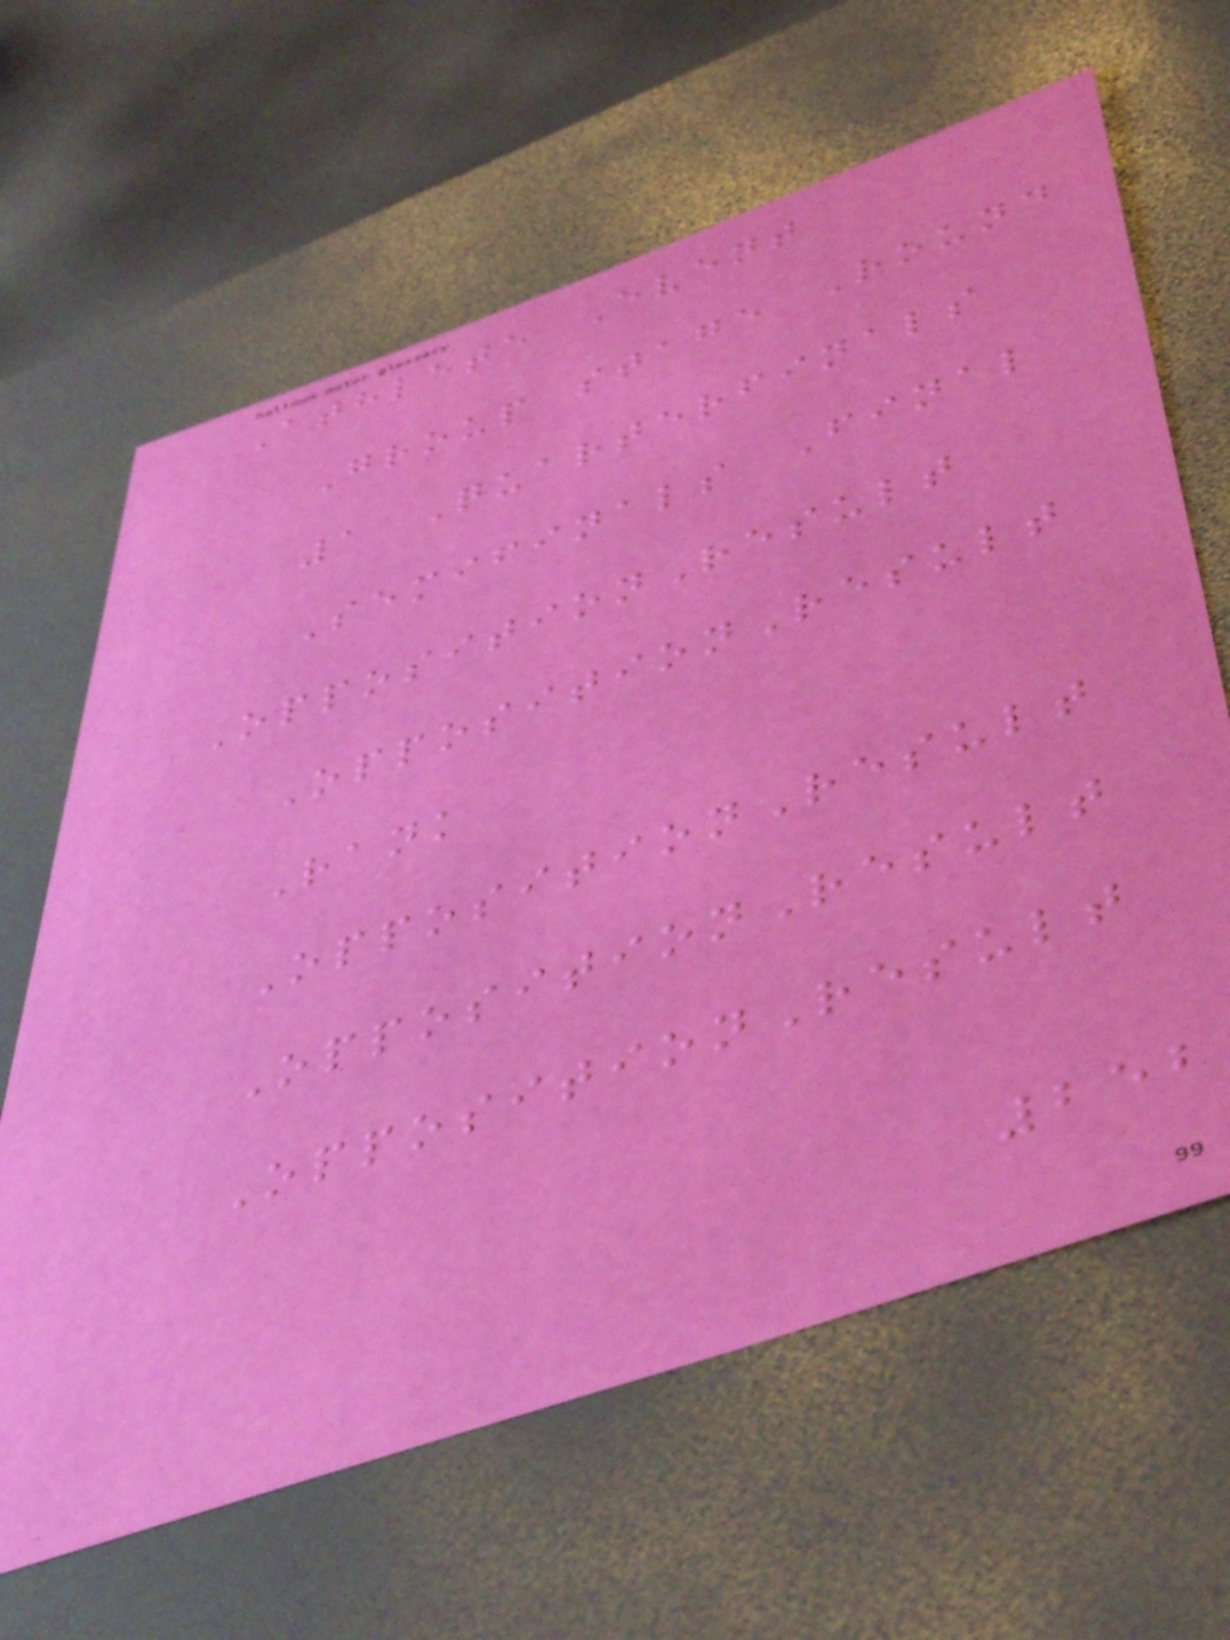Athlete Event
Group stage Round
1 Quarterfinals
Semifinals Final
OppositionResult
OppositionResult
Rank
OppositionResult
OppositionResult
OppositionResult
252
